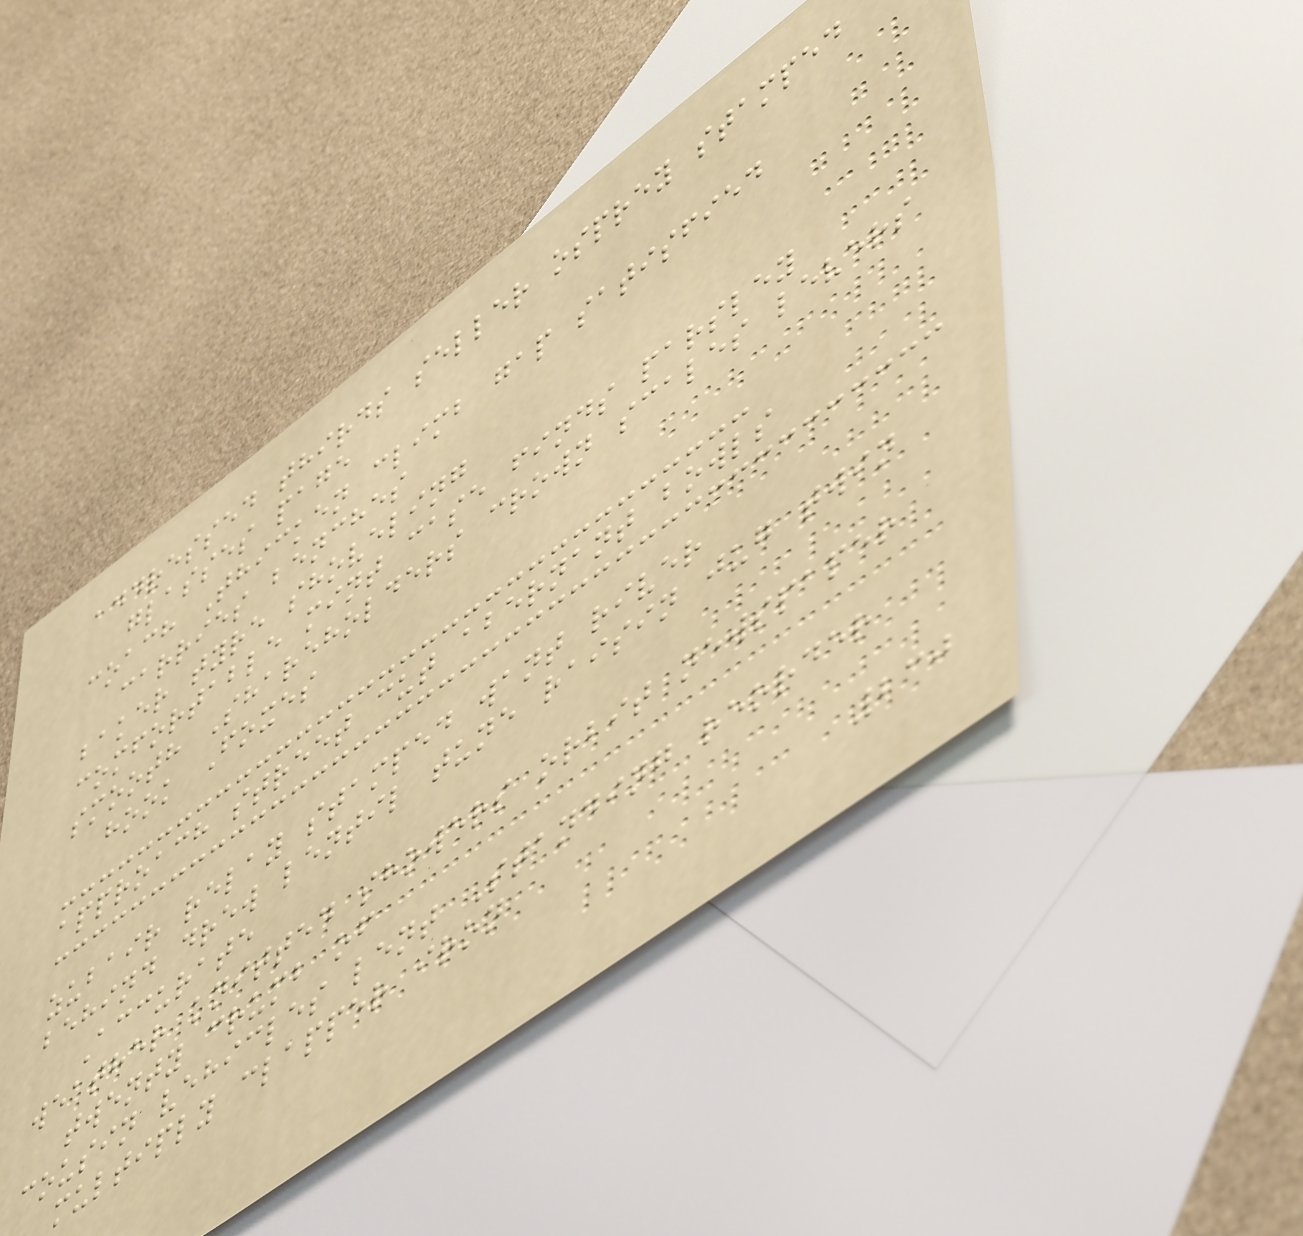addressed thirds seller osprey stamped
glasses page
coach Thicken climb gap satisfied
carries benches
baker tyre shoveling
comfortable mint case finds parsley
smooth Shareholders crown scales levers
hook Foxes
approach street cut abernant bowls
zubair relay stamped want river
behind drew lentil tune raisin jug twin
Accurate
weather knitted showers orbit newspaper
twenty crumb of
cousin vehicles lent Standing reorder
multiply clapper iron
230
